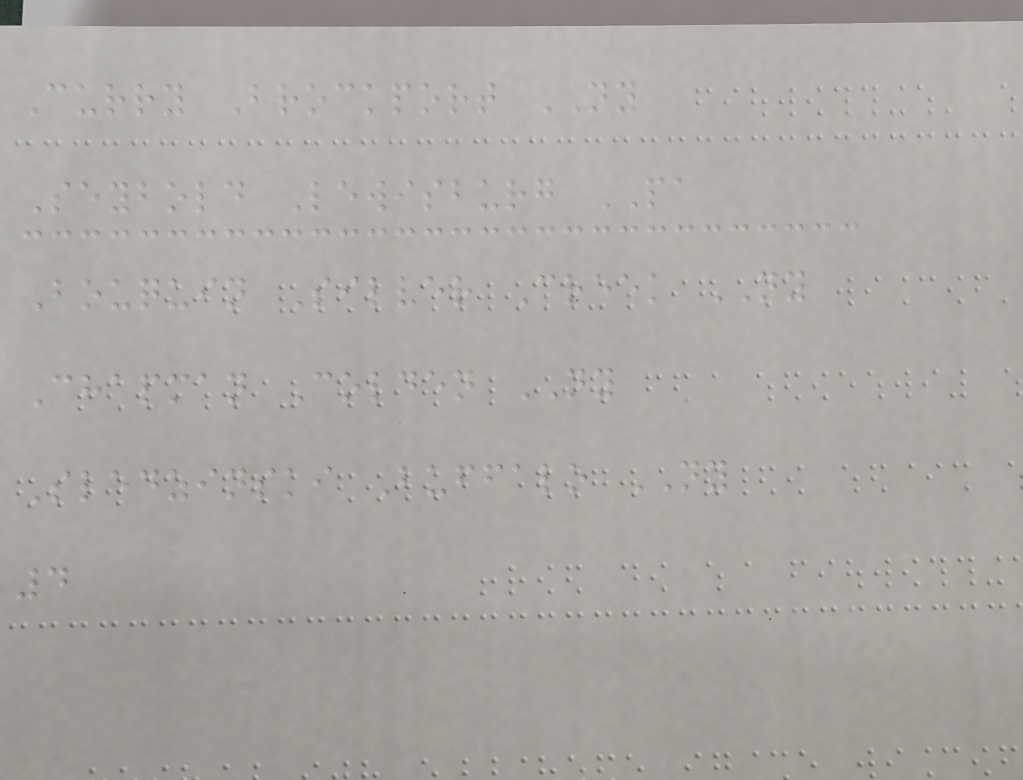Curry Brockport NY
Seybold Lewisburg PA
Bouquin Silver Creek NY
Chapman Colden NY
Sledzinski Buffalo NY
4
